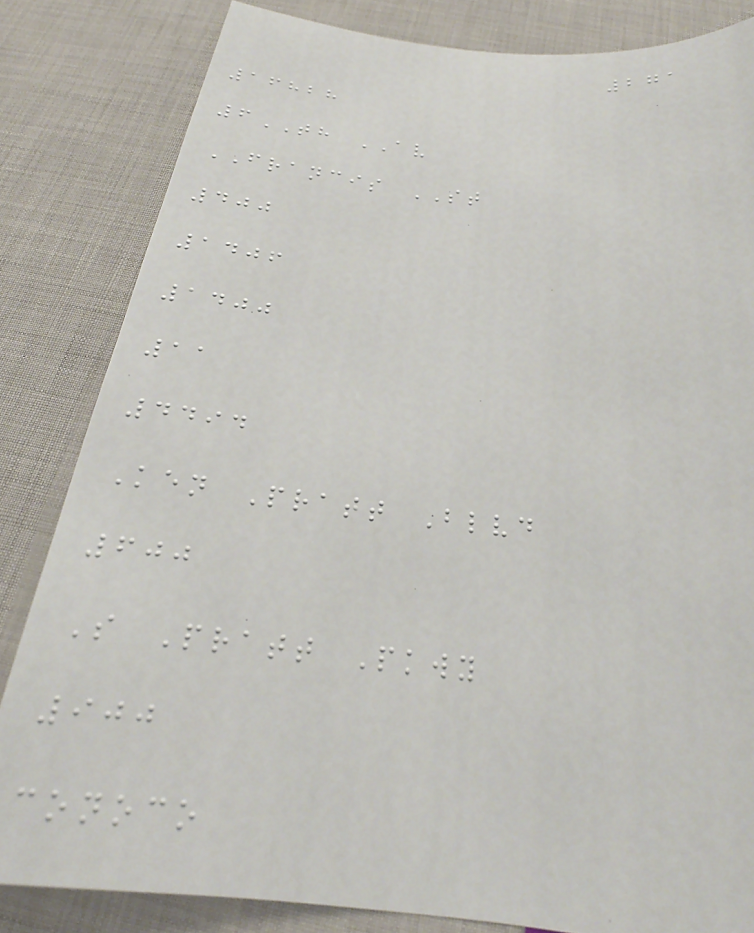271
16828
6TH AV
FRANCIS ST
400
1406
1400
11
4494
Ken Pratt Blvd
600
S Pratt Pkwy
900
conoco
